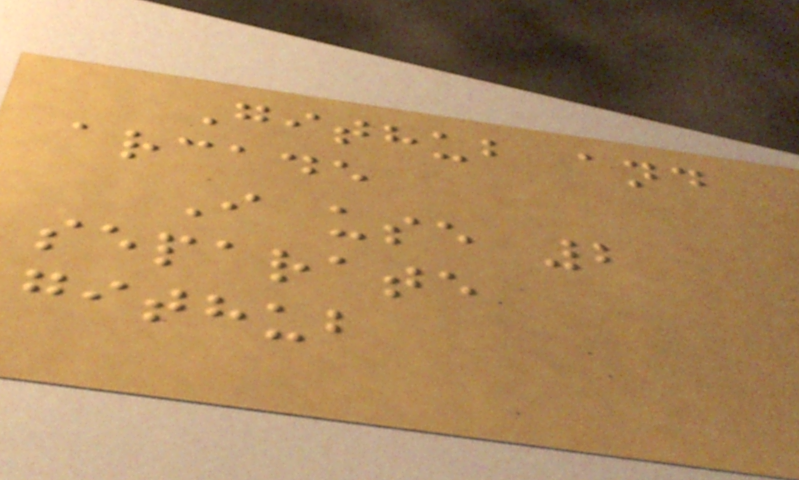Github and
arcade
I use 2
separate
github
